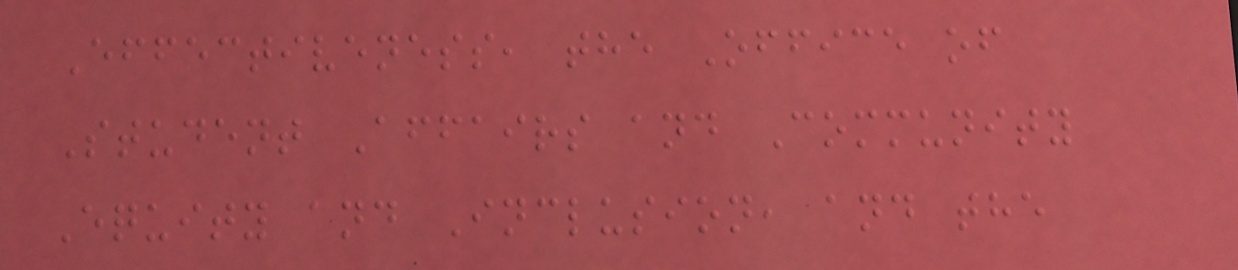Effectiveness, the Office of
Student Affairs and Community
Equity and Inclusion, and the
